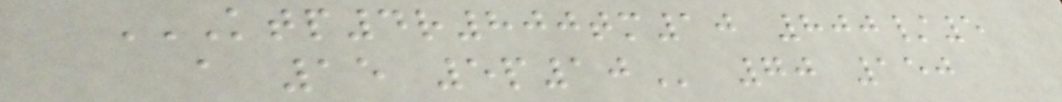KTP4R800TM10 800/5
A 15 5P10 70 150
